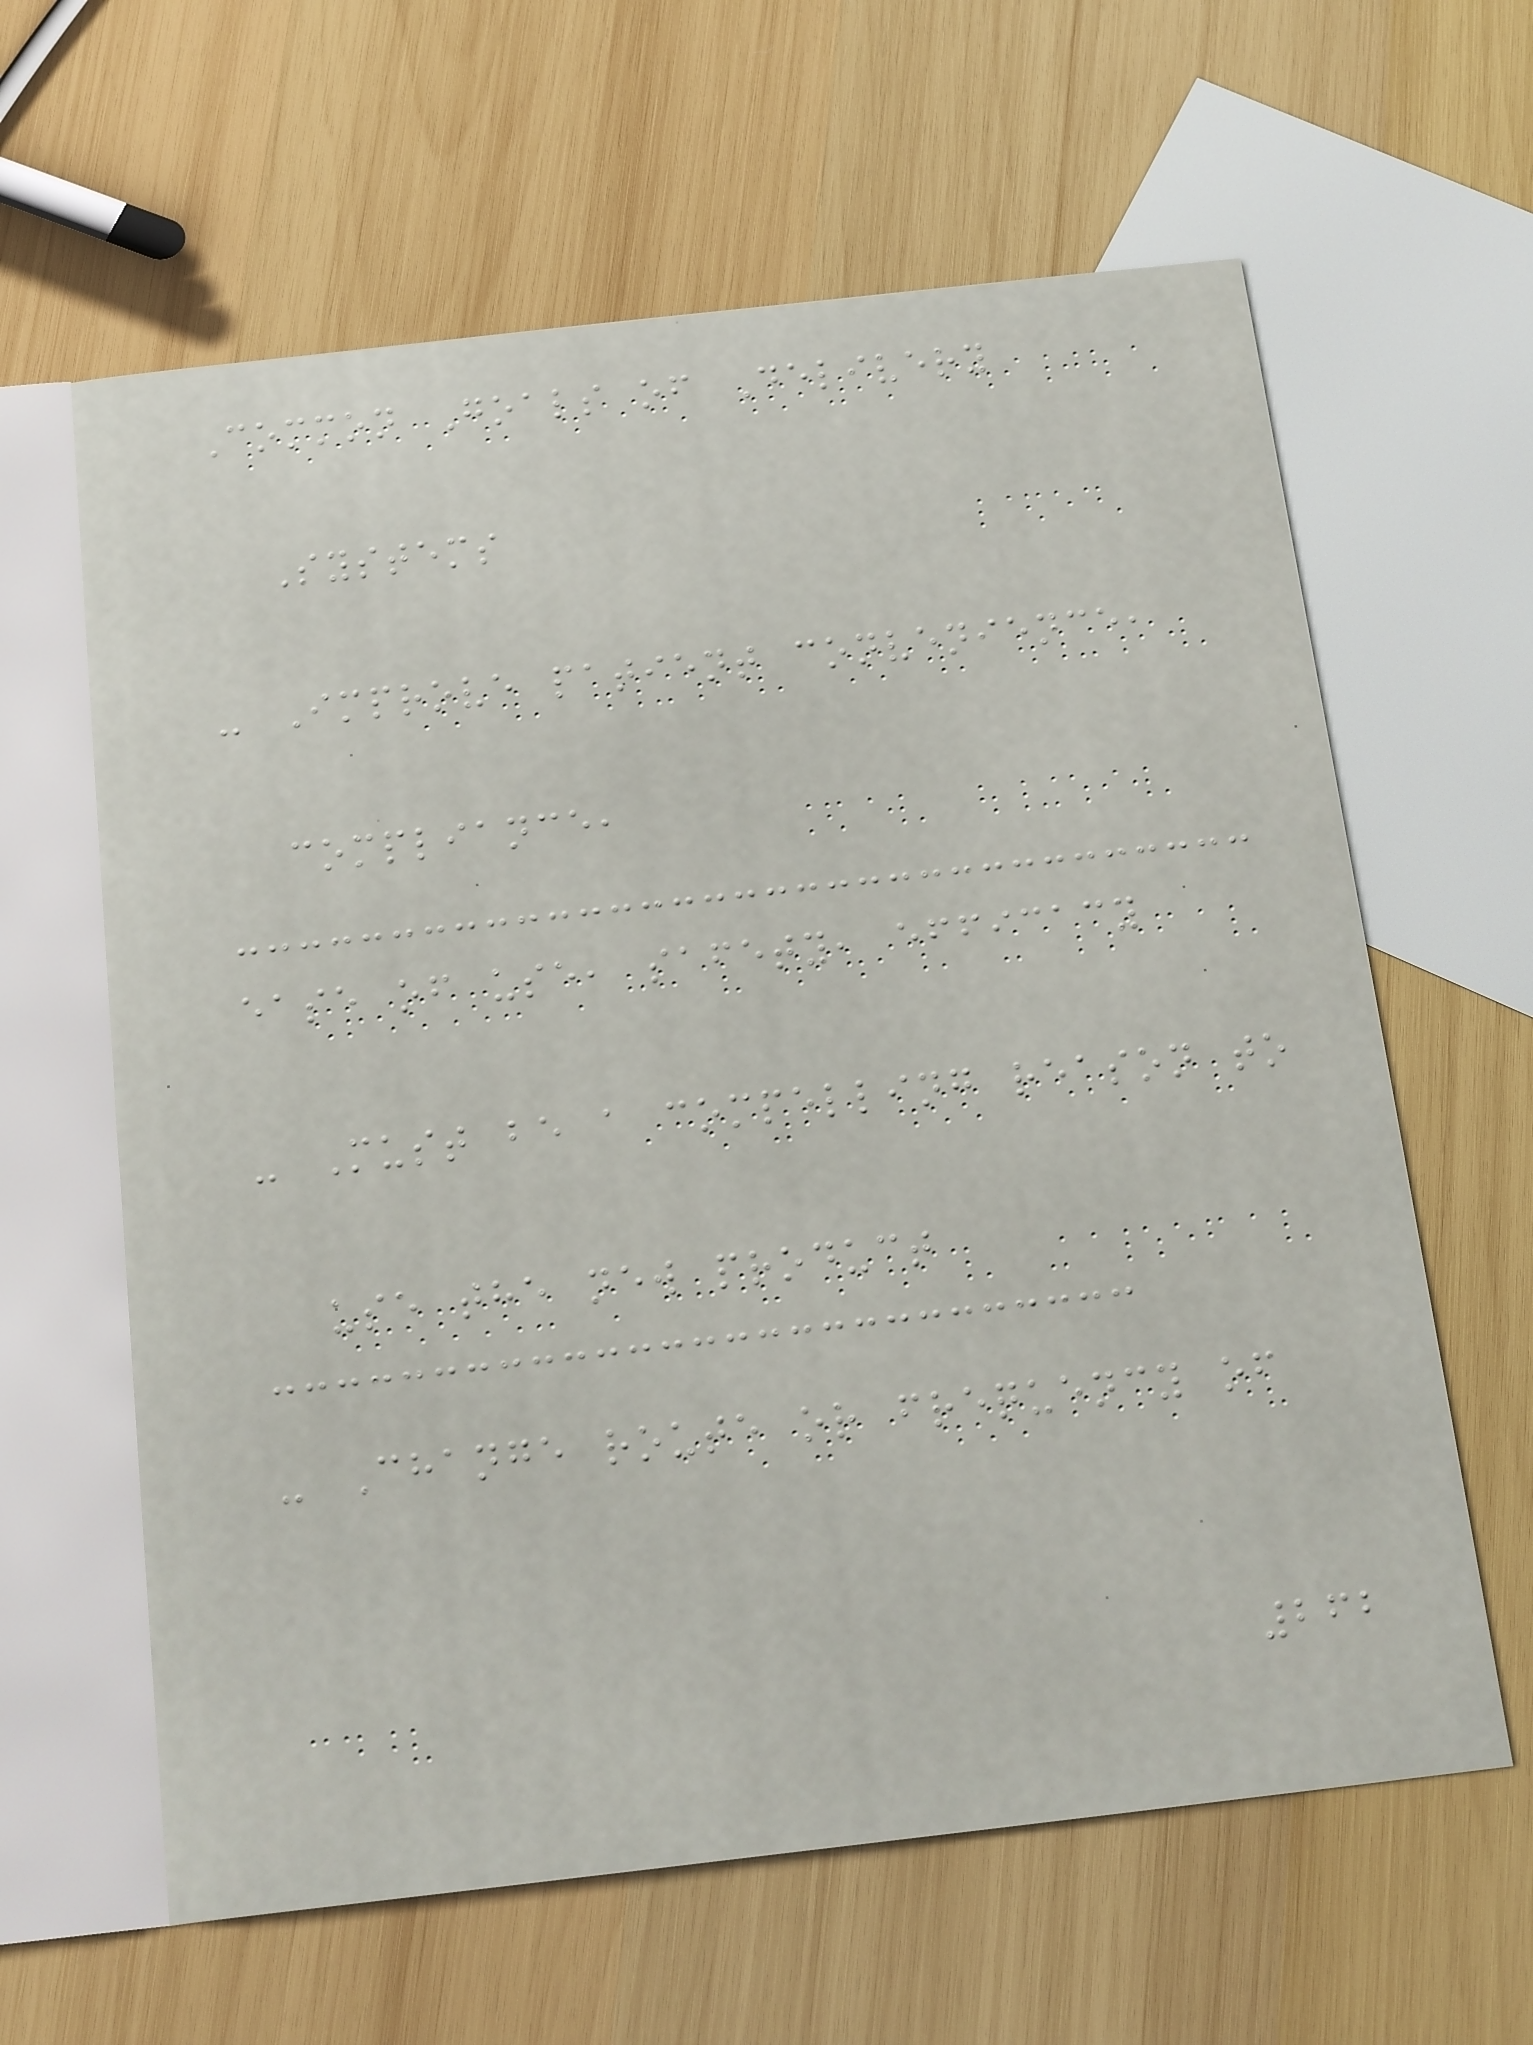Common Goals of Delivery
Systems
- Improve patient convenience,
compliance,
ease of use, safety, efficacy
- Must be a compelling reason to
use the new product
- Change route or frequency of
262
